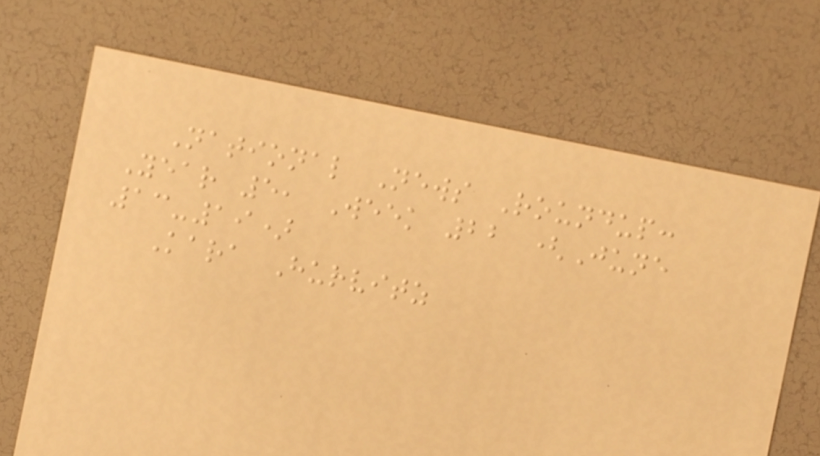National News Roundup:
Year 5, Week 22 (June
13-19)
Kara Hurvitz
